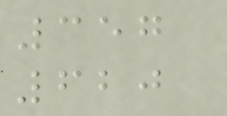357
620
